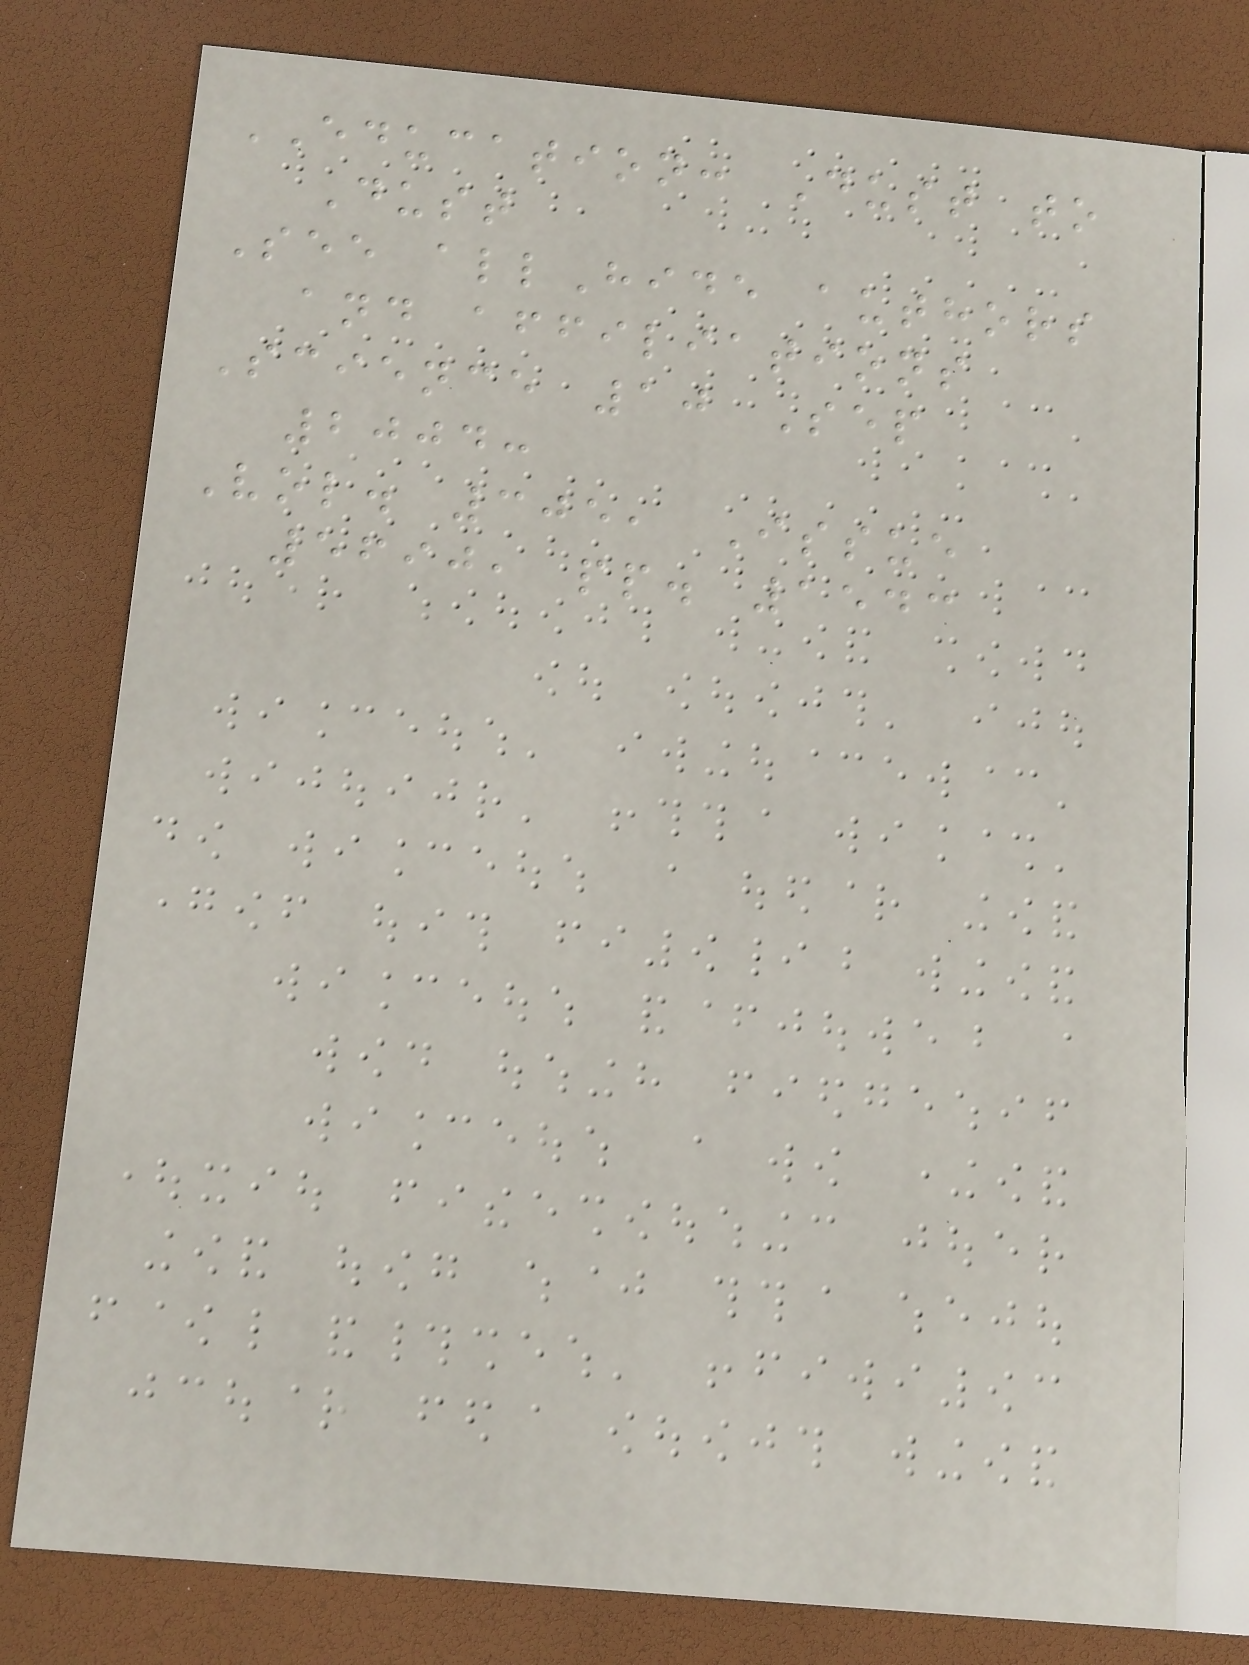EDUCATION: Dust to
Dust
See allHide authors
and affiliations
Science 10 Sep
2004:
Vol. 305, Issue
5690, pp. 1543
